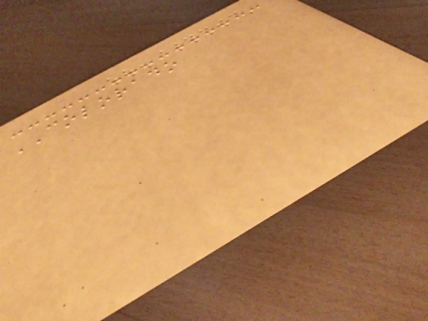COLORADO
